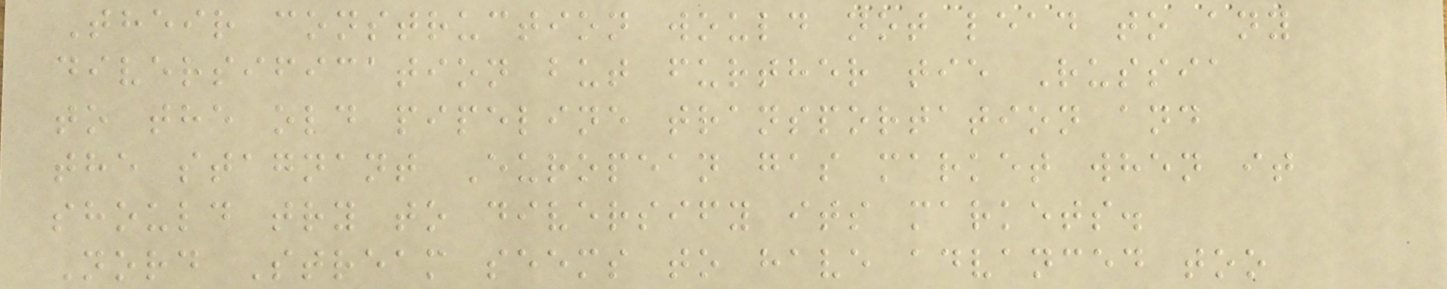Their construction would not lead to any
diversification but further tie Russia
to the old pipeline transportation and
the stagnant European gas market when it
should try to diversify its markets.
Nord Stream seems to have advanced too
